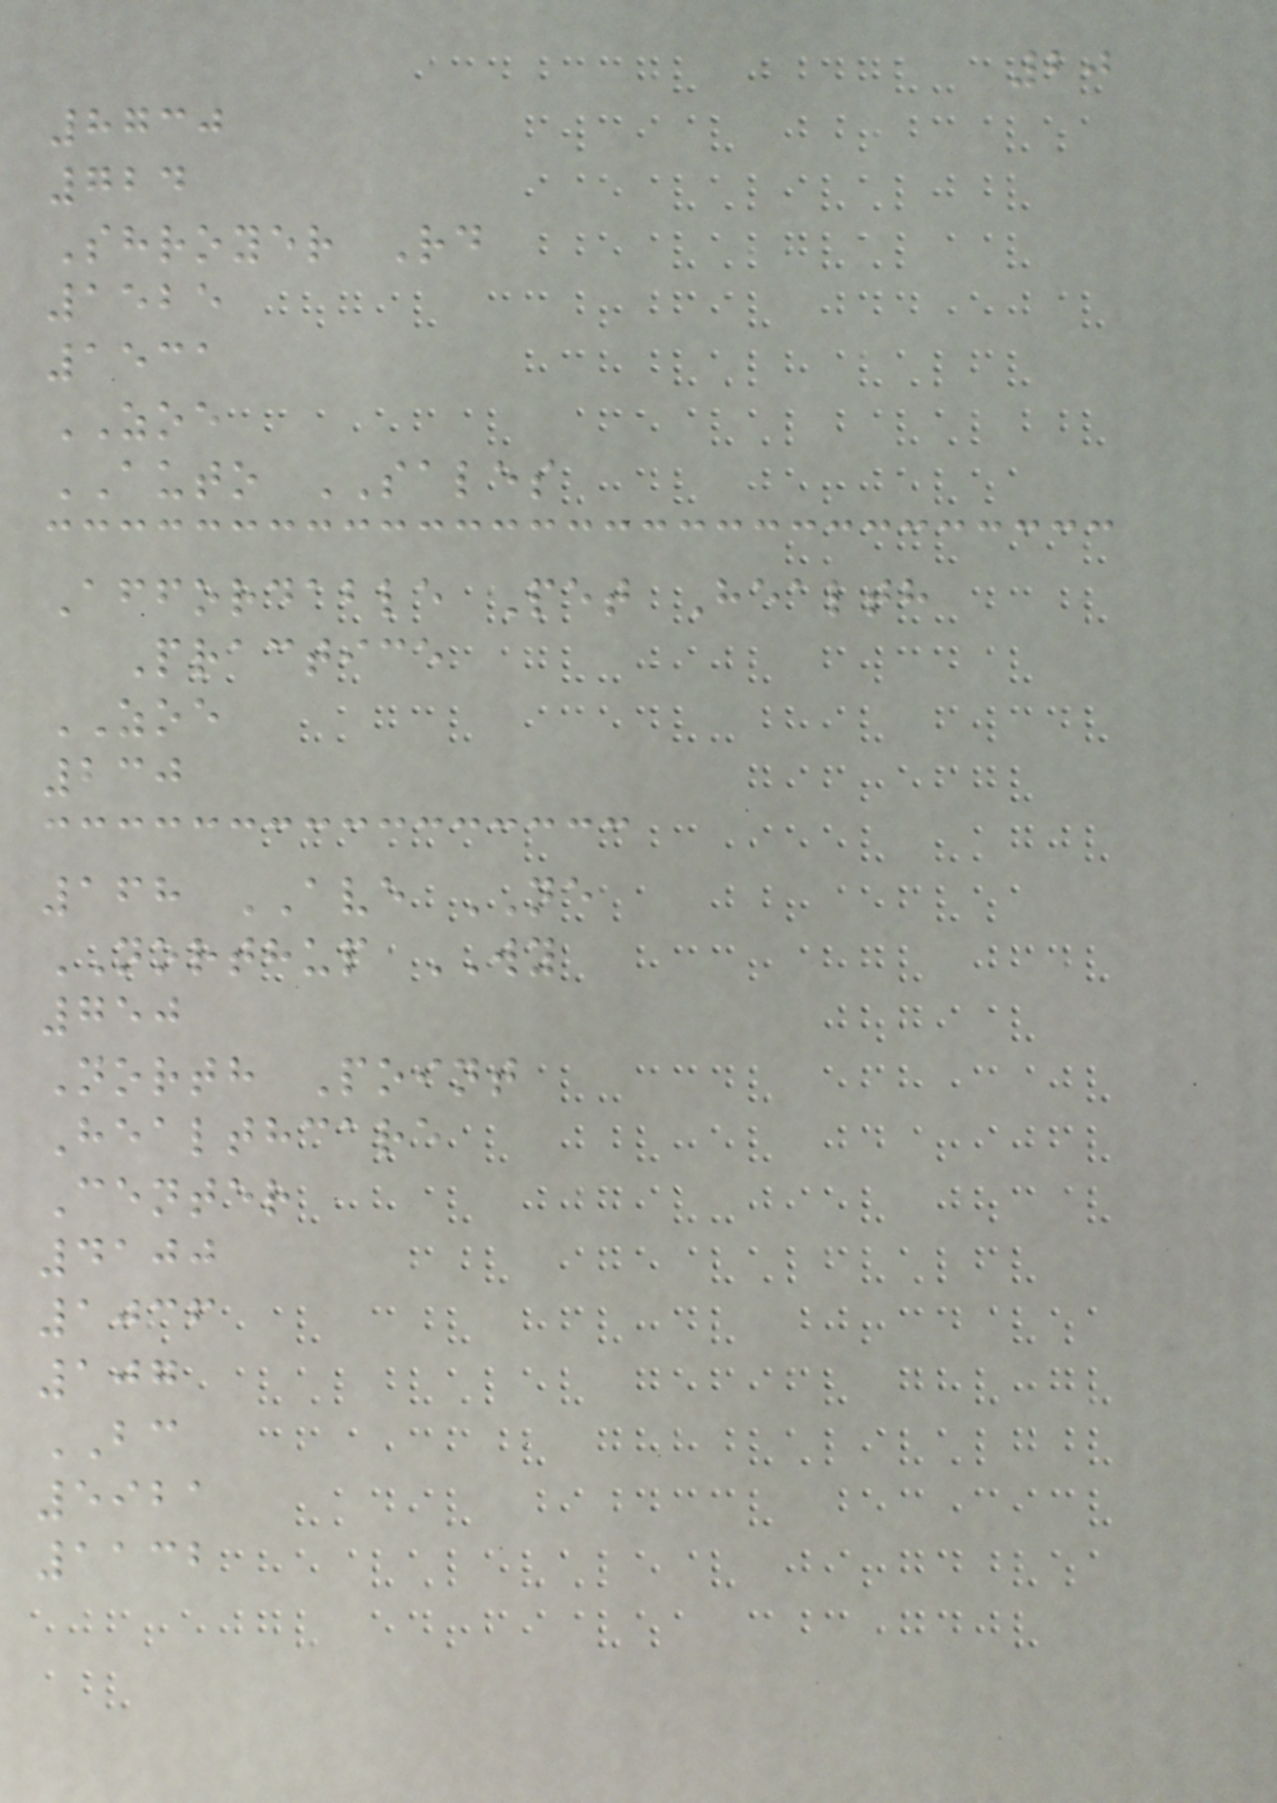20
8730
724
Shroyer Rd
1525
1531
ZOE
AUTO SALES
Affordable Pet Health
Practice
ZOE
230
168 AVE NE
NORTHUP WY
750
North Point
Healthcare
Center
4100
1036
107
BC
5921
1132
